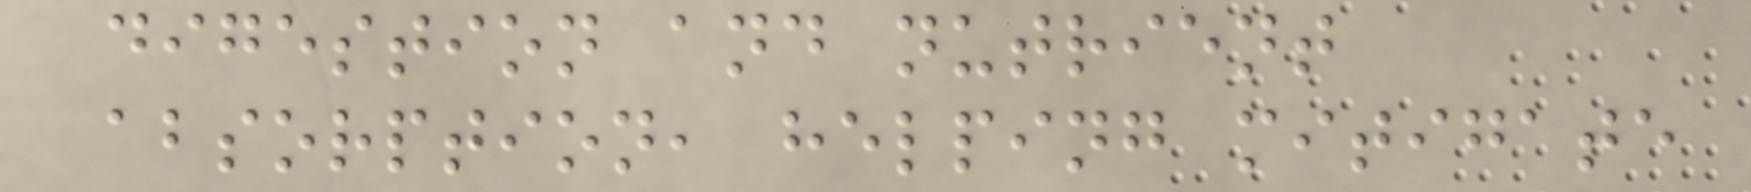digestion and nutrient
absorption, helping mitigate
